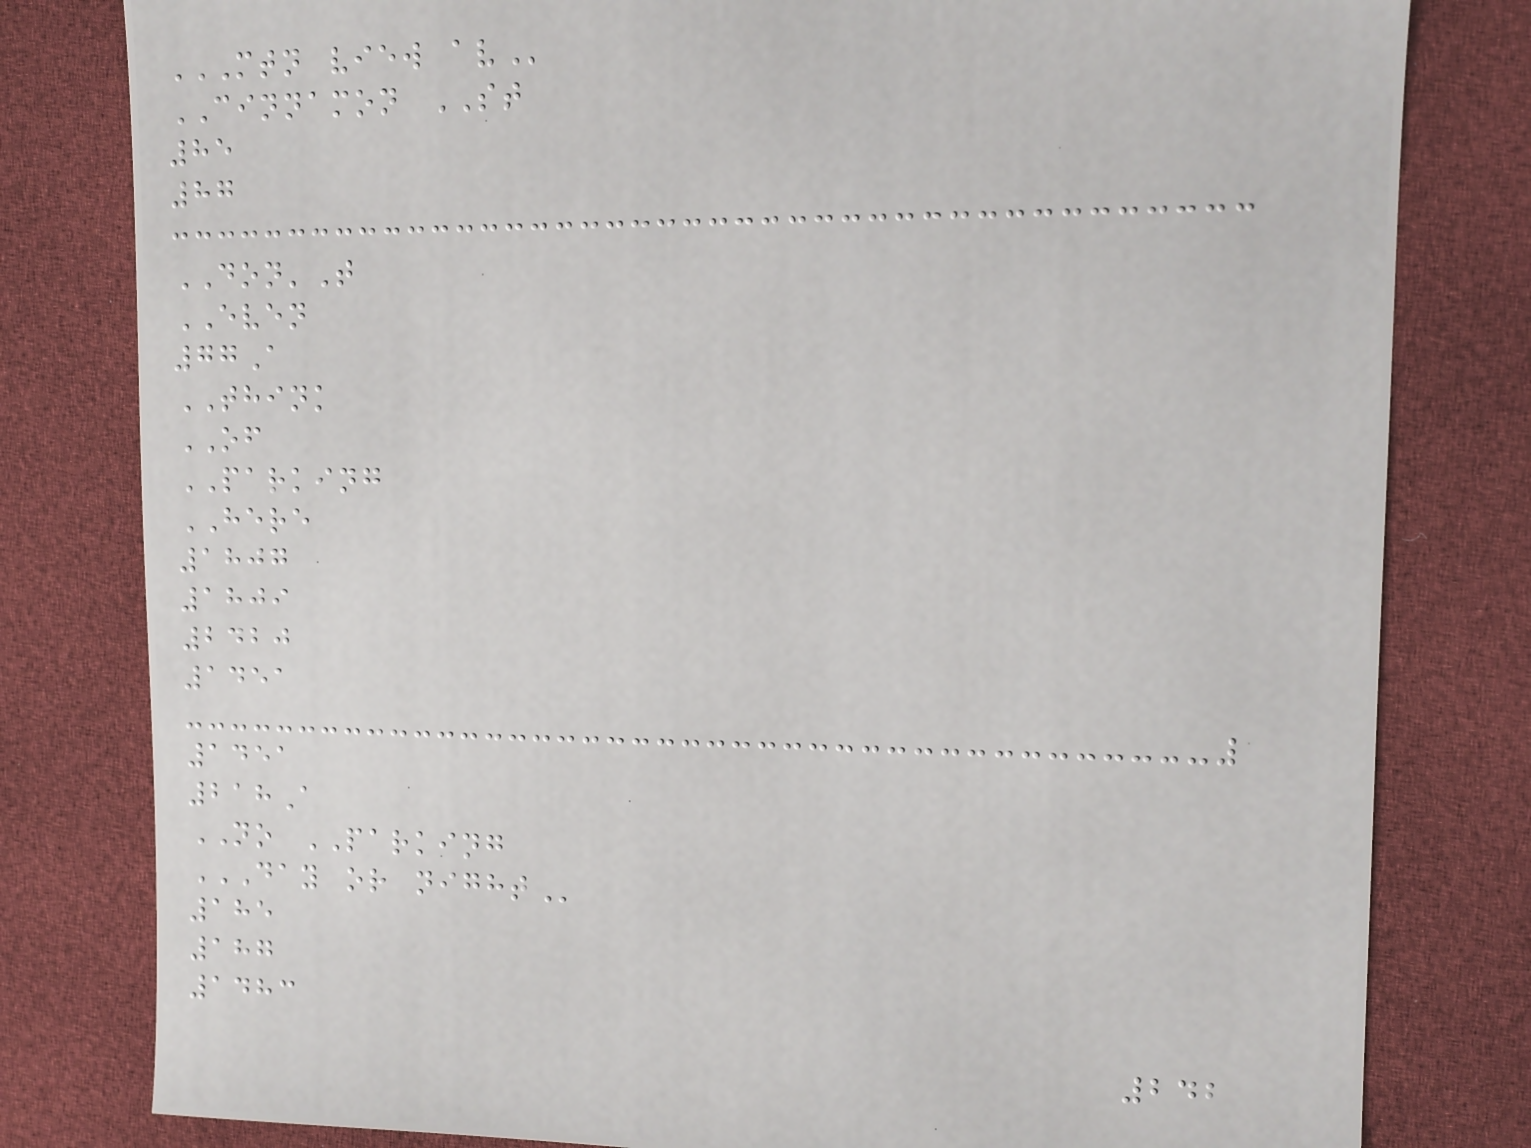MTN VIEW AV
CINNAMON ST
85
87
DON'T
EVEN
77A
THINK
OF
PARKING
HERE
1807
1809
2420
1451
1451
218A
NO PARKING
DAY OR NIGHT
185
187
1483
242
